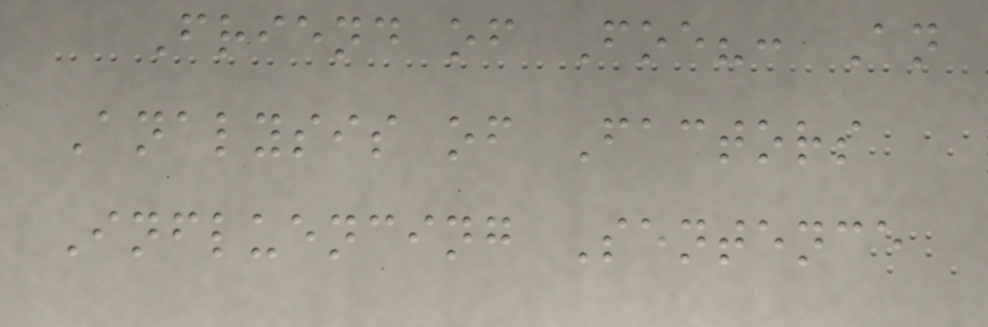Friend of Foe?: An
Analysis of Factors
Influencing Sentence
